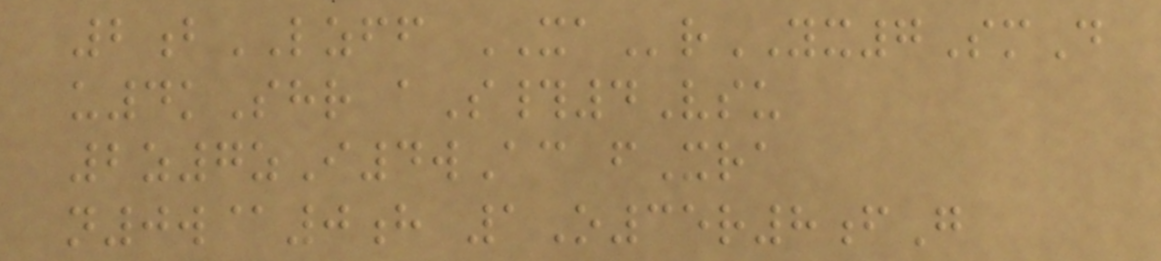2bLZFF XArYX7SmD
u4kShr aS#4Vsu
2z7zI4wAc fXra
n0w@0h 1O35r8fG
